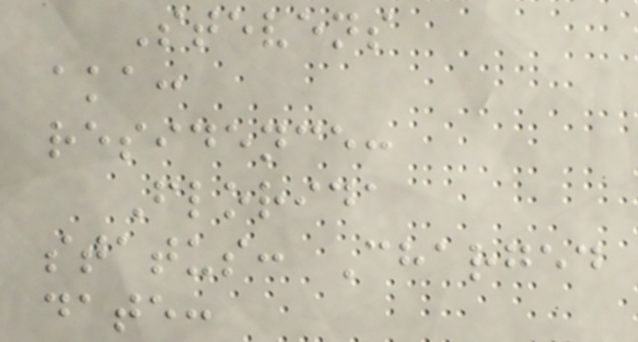Stevens
aka:
residence:
Florida
status: Charged
date:
